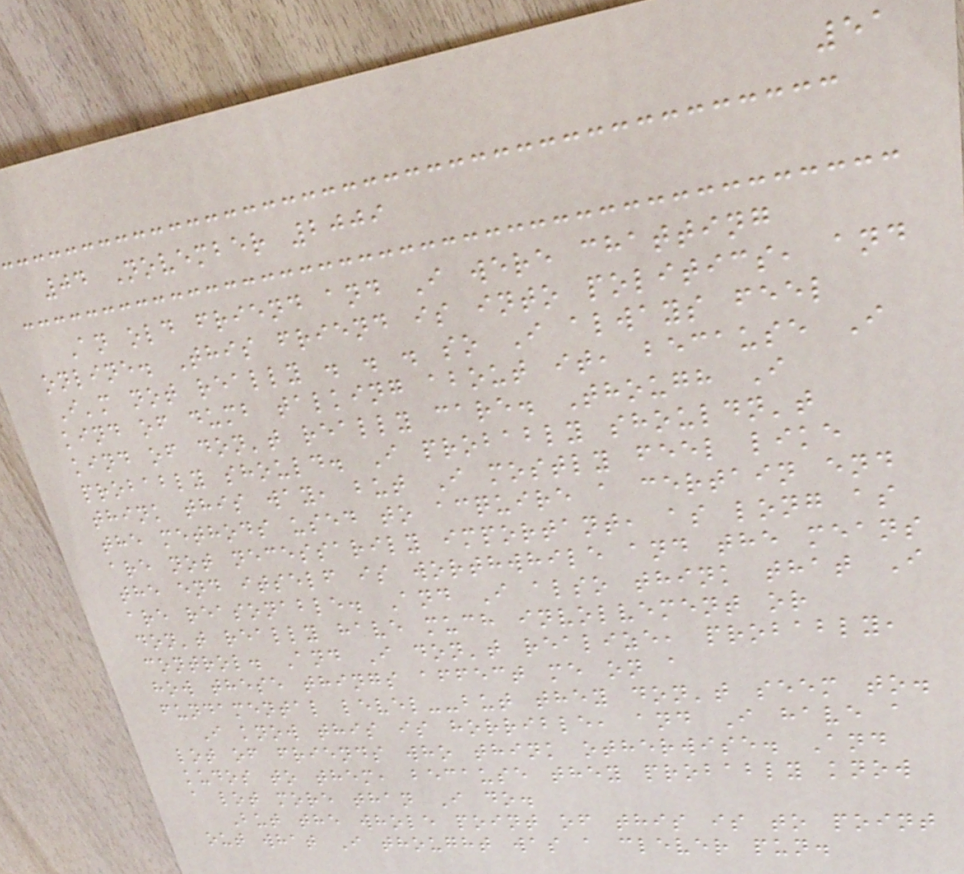51
04 November 2009
An old friend and I were chatting
online. This friend is into politics, and
I'm not really . . . so I always feel
kind of dumb talking about it, because I
kind of don't really care. Though I
probably should. I probably shouldn't
think this way, but I mostly feel like
the methods used to acquire a certain end
are not necessarily important, as long as
the end itself is worthwhile and the means
are reasonable. And I also think that I
don't really have much involvement or
control. And I don't realize, probably,
how these things affect me on a
fundamental level--but they don't seem to.
I know this is horrible, and I have a
lot of friends who think otherwise. And
kudos to them, because they probably know
a lot more than I do.
But the whole point of this is to point
out what I thought was a clever pun.
